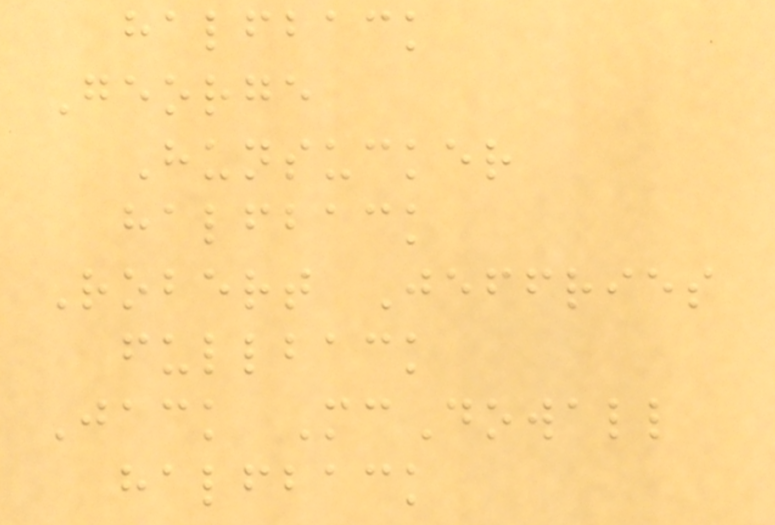halfback
George
Hunsucker
halfback
Robert Jeffries
fullback
Jack McDowall
halfback
